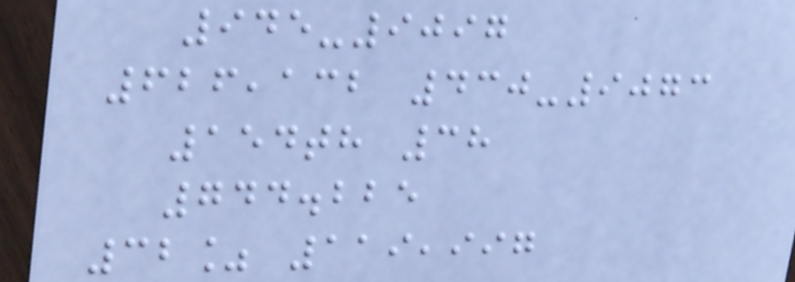945-9097
626,132 430-9073
154th 38
744.225
32% 119,997
